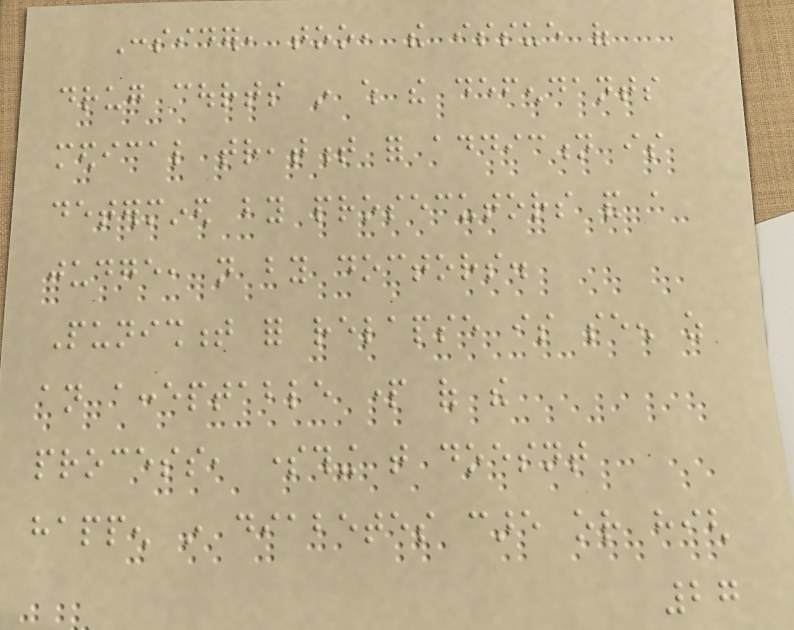Consider, too, the issue of
drug courts in which the defendants
medical treatment for addiction is
determined by prosecutors and a
judge, not by doctors.
Punishment for relapse is seen as
an acceptable part of the
process, something that doesnt
happen in diabetes care or high
27
